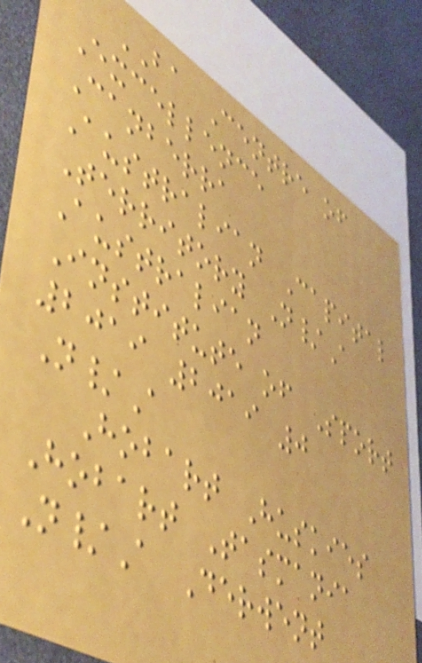BA Centre of
Excellence
Canberra
Australian Capital
Territory N/A
Australian
Institute of Sport
2019 2019 0
N/A
Hobart Huskies
Hobart Tasmania
N/A Derwent
